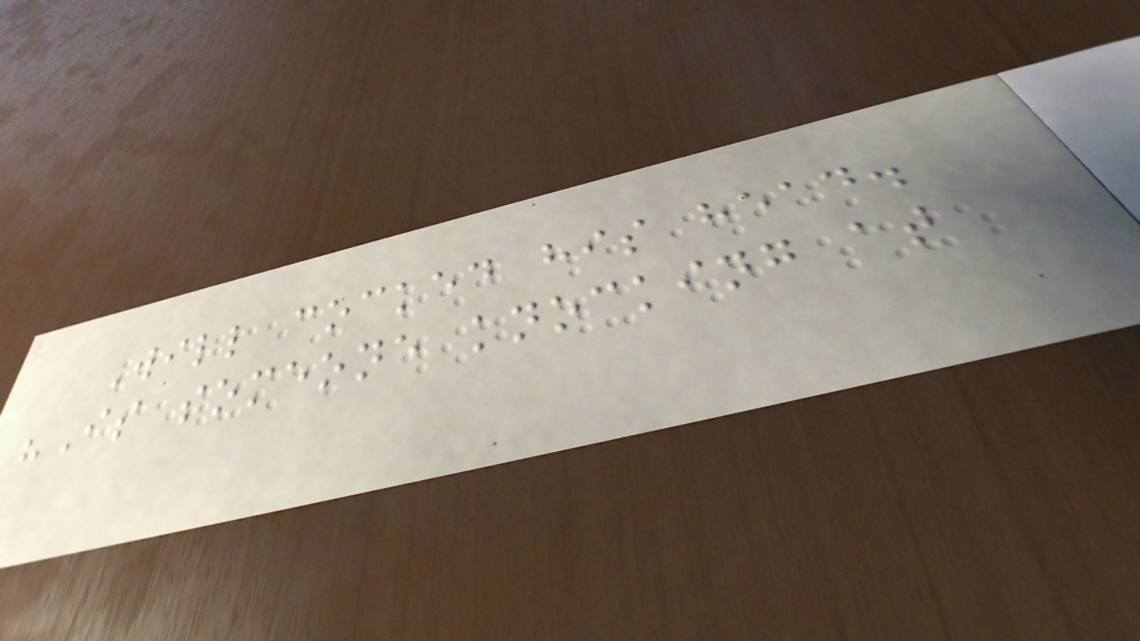Will cocked his head.
"Is someone knocking at
